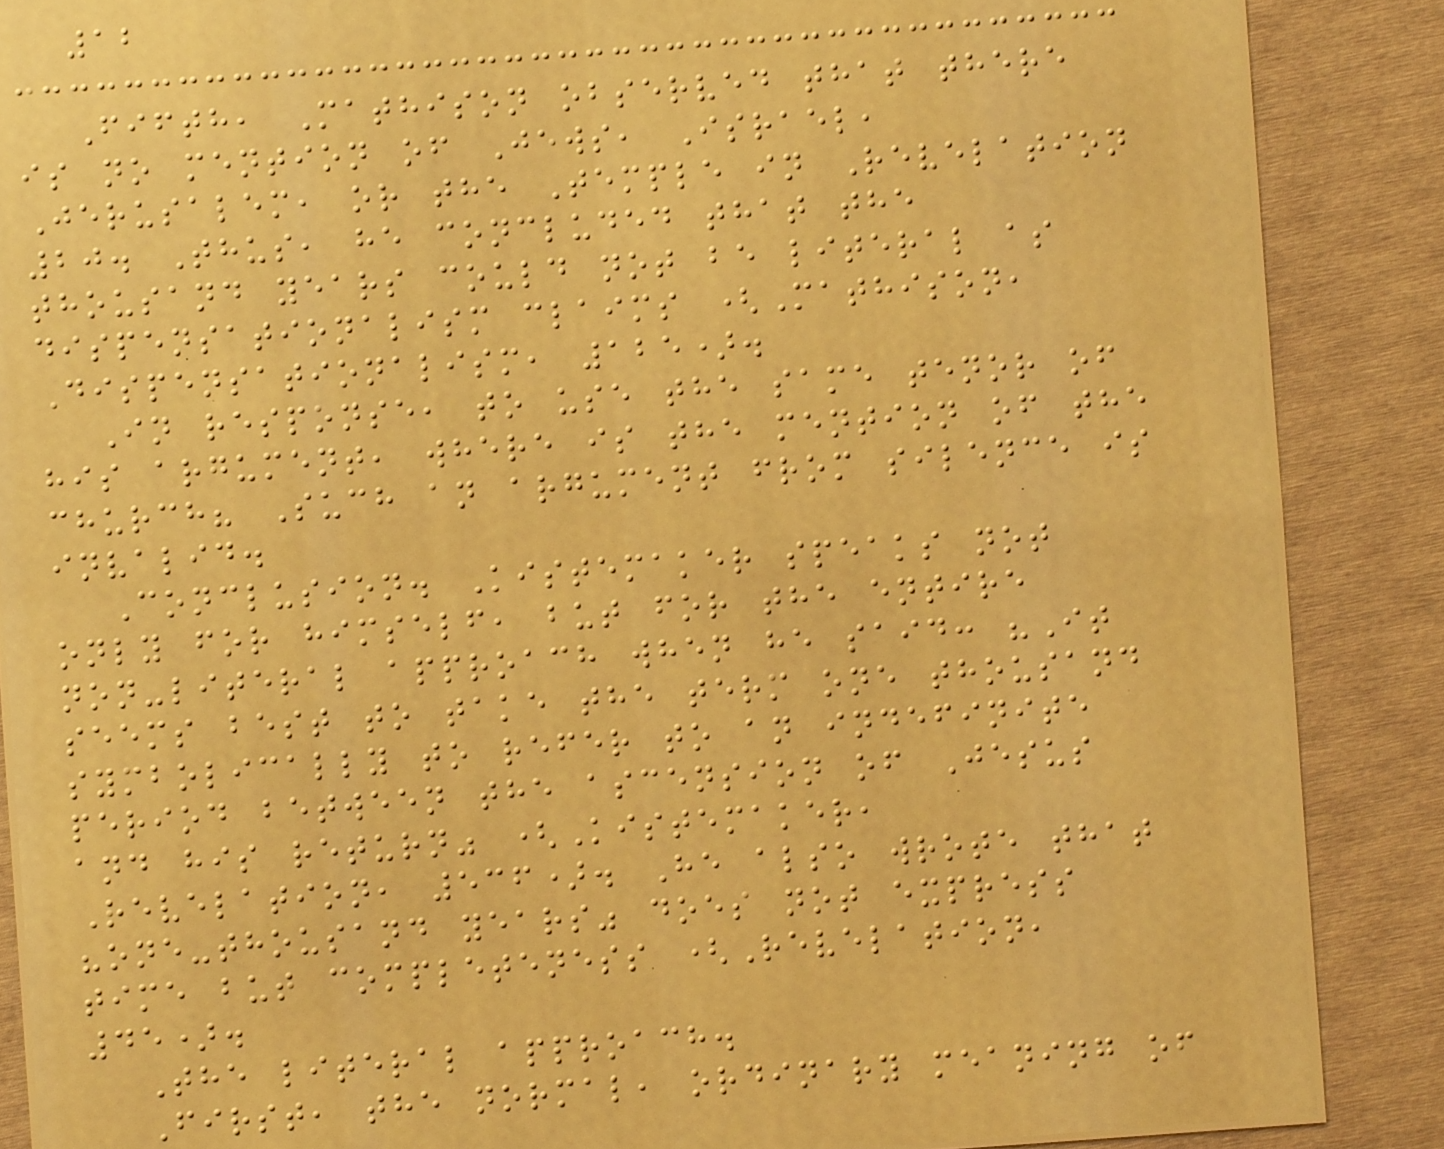12
Fifth, Mathison observed that there
is no mention of Jews, Israel,
Jerusalem, or the Temple in Revelation
20. Thus, he concluded that the
thousand years could not be literal as
dispensationalism claims (Mathison,
Dispensationalism, 125).
In response, to use the same tenor of
his argument, where is the mention of the
church? Such an argument from silence is
invalid.
Conclusion. Kistemaker speaks not
only for himself, but for the entire
non-literal approach when he said: "It
seems best to take the term one thousand
symbolically to refer to an indefinite
period between the ascension of Jesus
and his return" (Kistemaker,
Revelation, 536). He also wrote that
"one-thousand years" does not express
time but completeness (Revelation,
45).
The literal approach.
First, the normal, ordinary meaning of
